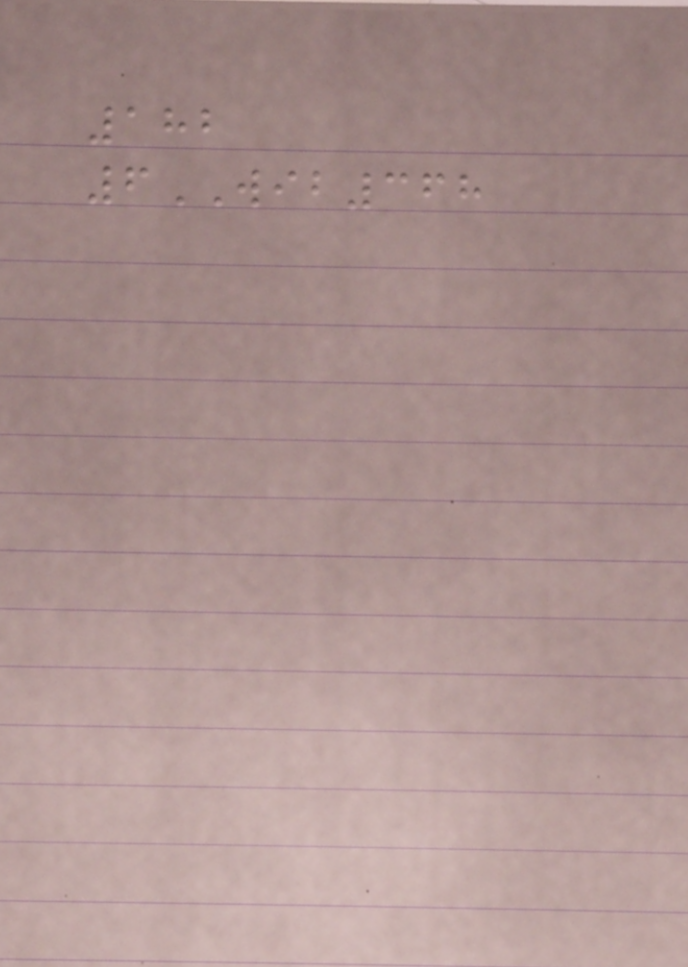182
6WIB368
